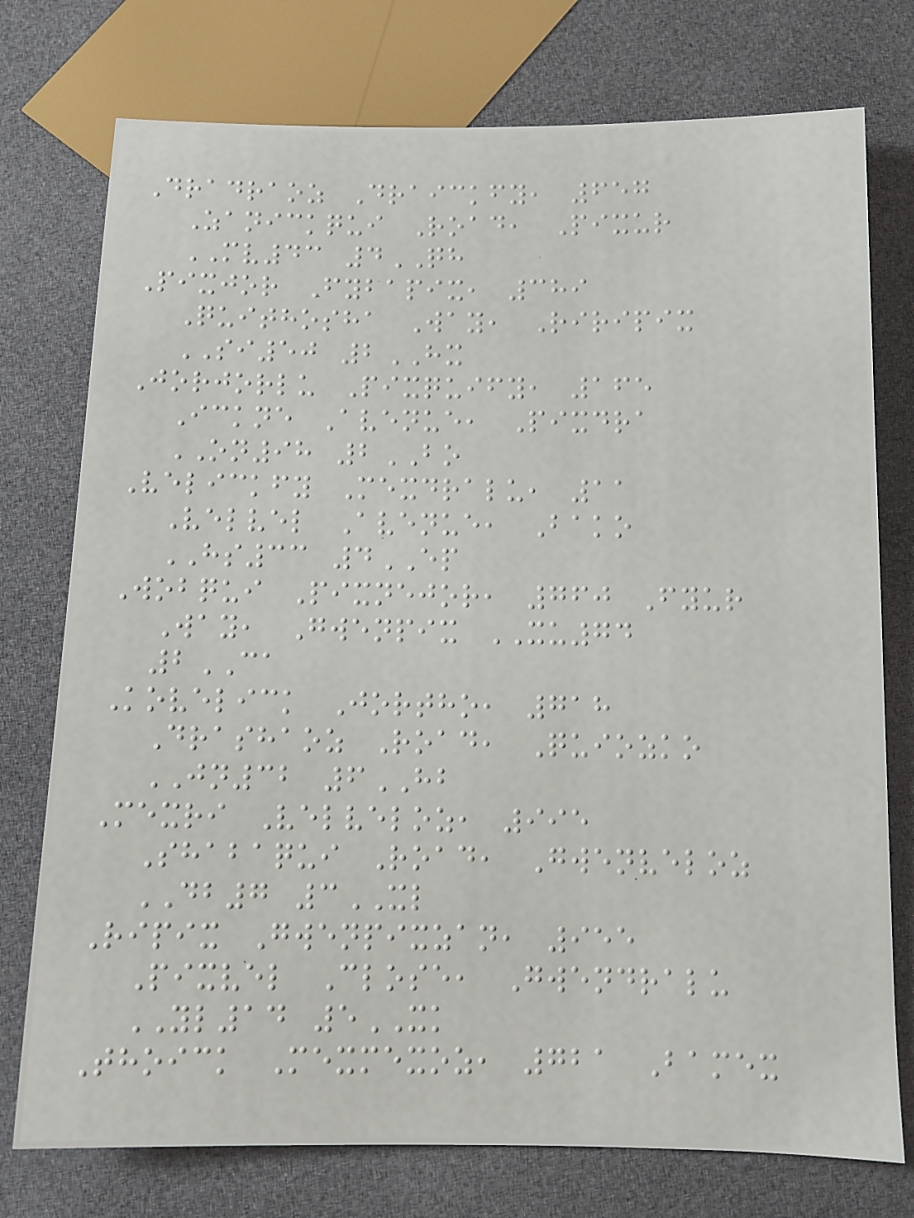Dradraoz Draickfy, 657
Zanickqui Road, Pixur
MV43 4QH
Pixjor Fybapix, 389
Quithosha Way, Riripix
SI50 2HX
Jorjorlu Pixquify, 165
Ickne Avenue, Pixdra
ON98 2BO
Velickfy Mexdralu, 11
Velvel Avenue, Bako
HS33 4EP
Wobqui Pixnejor, 760 Fyur
Way, Gwenpix XU74
2CA
Kovelick Jortho, 718
Drashaoz Road, Quiozko
JN32 6HB
Mexri Velveloz, 995
Shabaqui Road, Gwenveloz
DB7 3XL
Ripix Gwenpixzan, 955
Pixvel Close, Gwendralu
YL14 5XK
Thoick Mexmexoz, 721 Bamex
